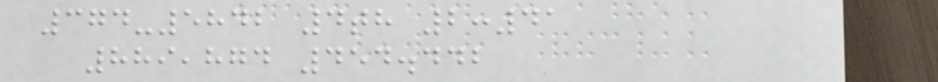374-5842 4th 2:41
889,874 454.442
